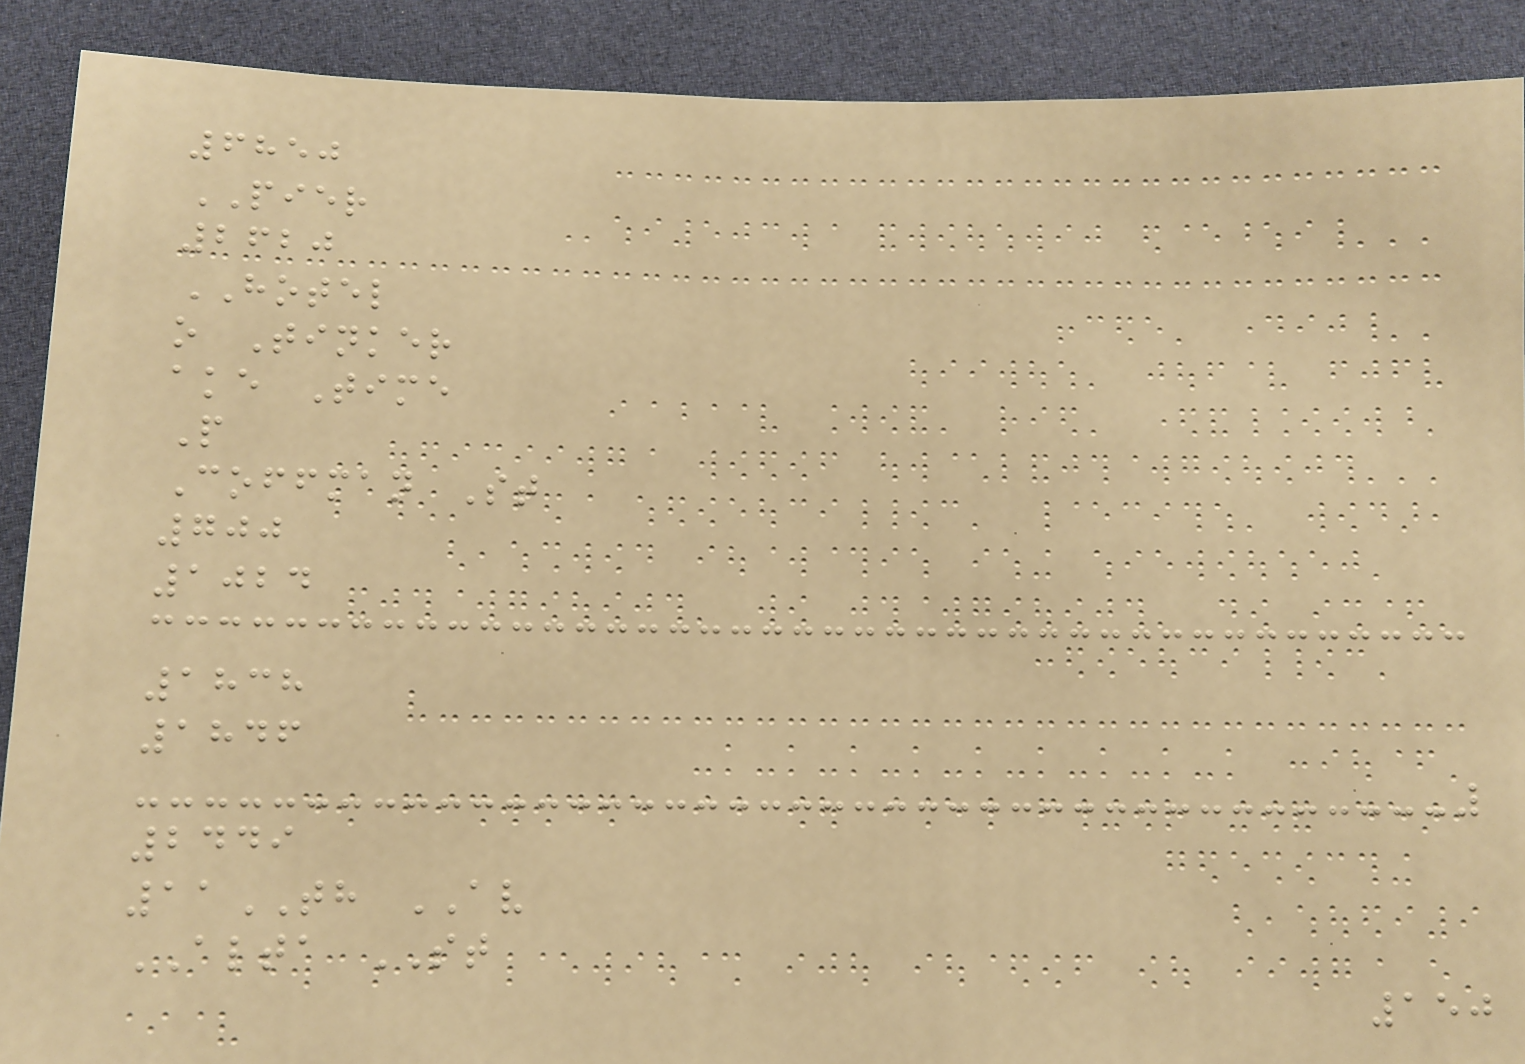6850
PIER
2620
HOTEL
o Tinker
ake Time
P
Coffman St
700
1024
1838
1846
2449
11TH AV
ALTA ST
150
